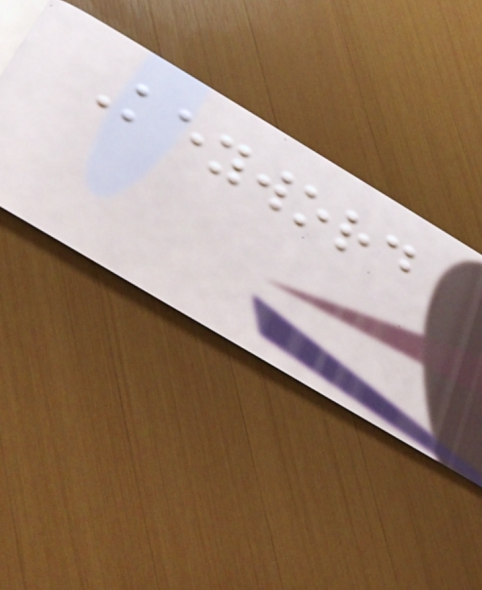Keyword
